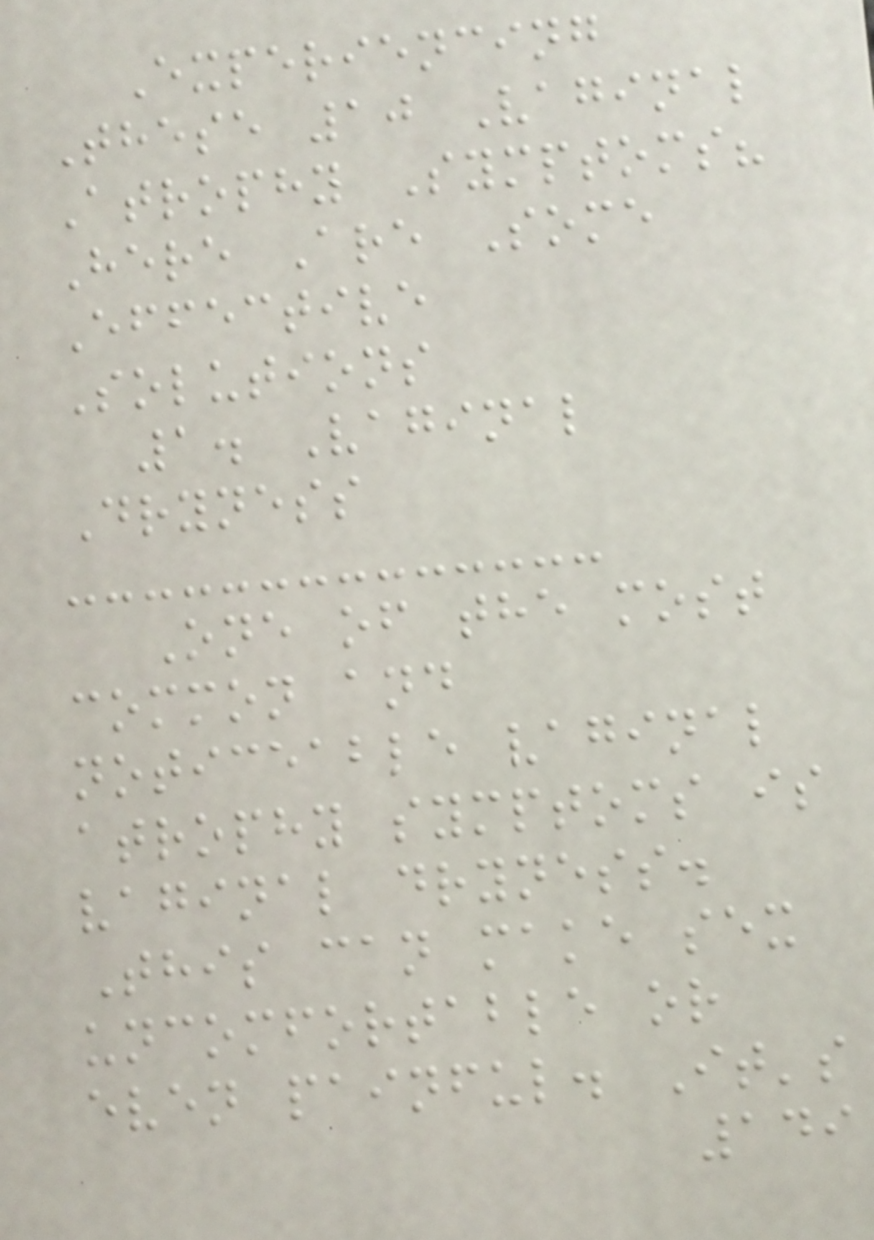Experiencing
These 10 Vaginal
Atrophy Symptoms?
Here Are Some
Effective
Solutions
1. Vaginal
Dryness
One of the most
common and
noticeable vaginal
atrophy symptoms is
vaginal dryness.
This can make sex
uncomfortable or
even painful. It's
149
